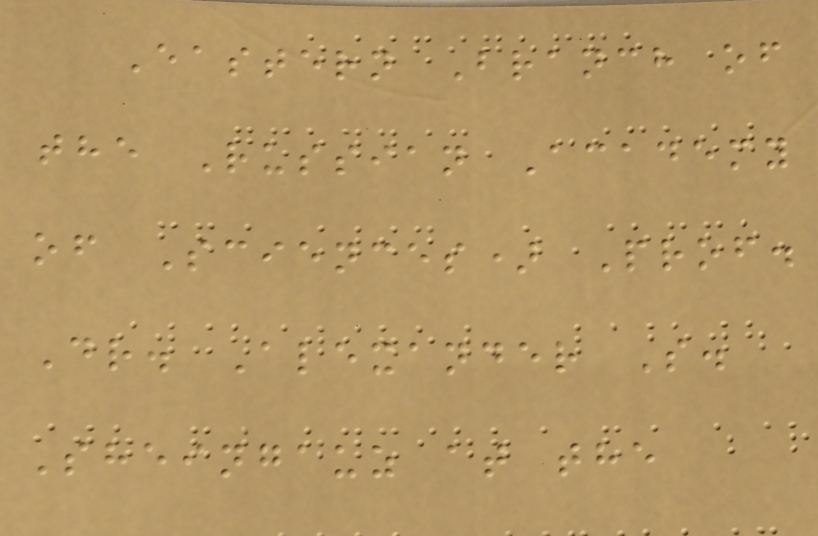Eastern Branch of
the Russian Academy
of Sciences) Prof.
Dr. Alexander S.
Sheingauz at the
